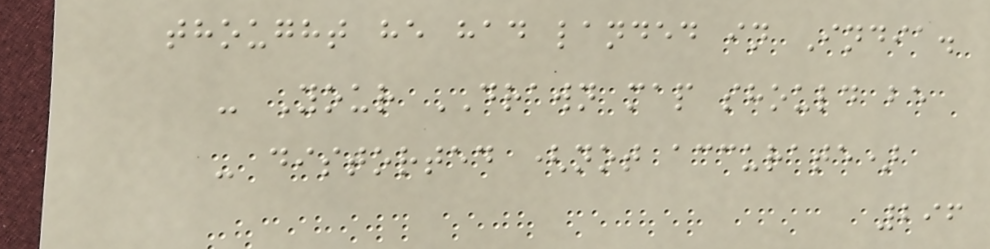thought he had landed in India.
- Your DRAWN map should be
- distorted (not accurate)
296
